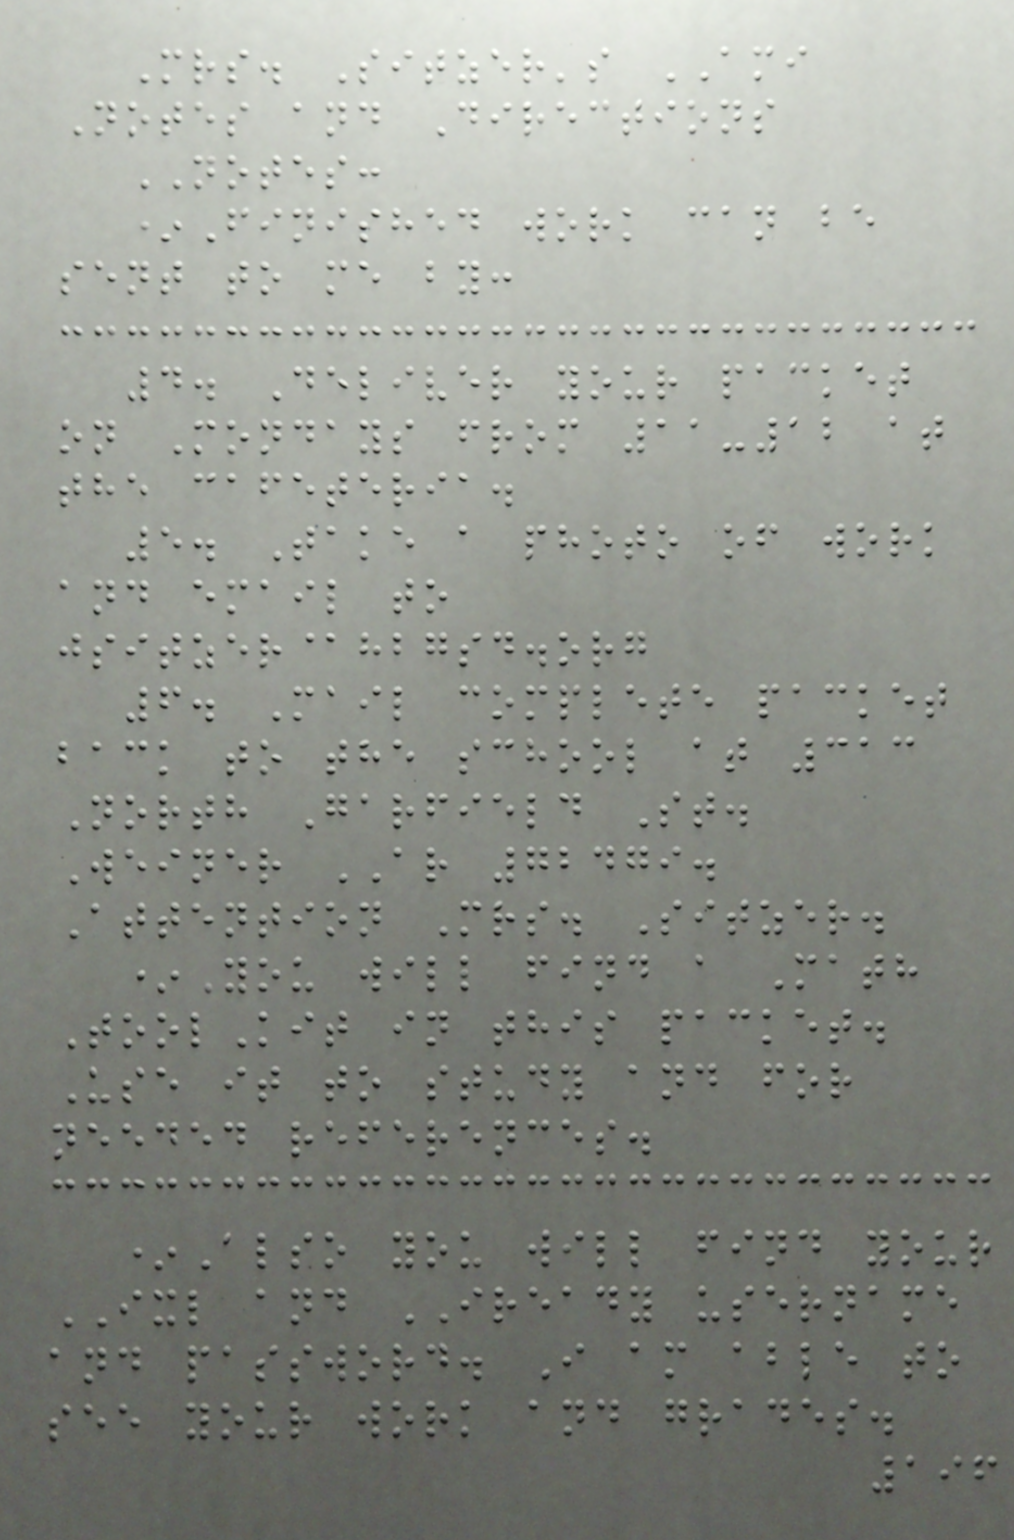Mrs. Sitzer's AMI
Notes and Directions
NOTES:
*Finished work can be
sent to me by:
4. Deliver your packet
on Mondays from 11-12 at
the cafeteria.
5. Take a photo of work
and email to
jsitzer@hbgsd.org
6. Mail complete packet
back to the school at 313
North Garfield St.
Weiner AR 72479.
Attention Mrs. Sitzer.
*You will find a Math
ToolKit in this packet.
Use it to study and for
needed references.
*Also you will find your
IXL and IREADY username
and password. I am able to
see your work and grades.
196
